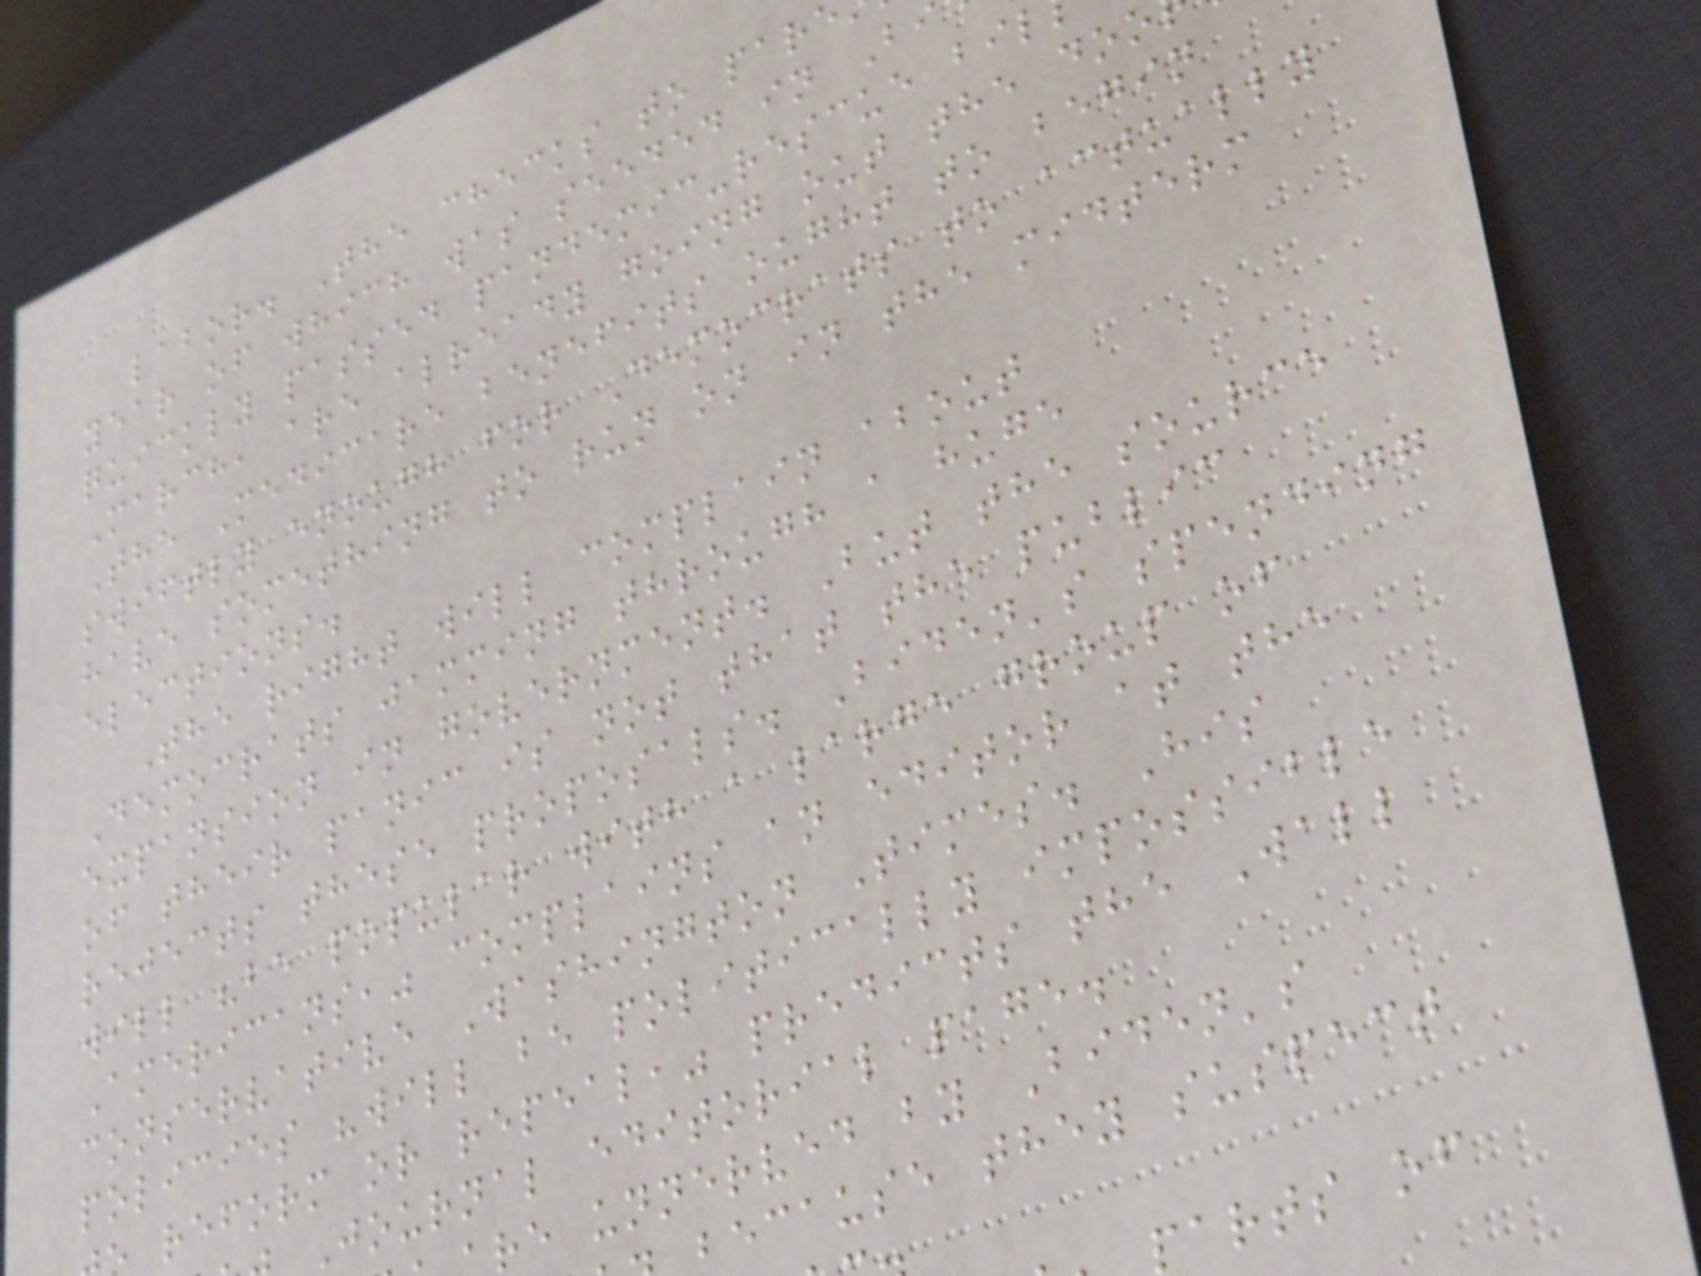labor. The checks to par
year of which was seeded in Bi
quickly passed pandemic-rescue bil
March, are already going out the doo
The Medicare benefits ought to begin
swiftly enough for Democrats to actually
have something to run on in the midterm
elections.
The right will complain about
Democrats jamming through a huge
expansion in government. But the source
of their panic is not that the public
rejects these proposals. Biden's spending
will "be popular with a large group of
Americans," complains an editor at the
conservative Washington Times. His
policies "will be politically impossible
reform or repeal," predicts the Wall
Journal editorial page.
re unnerved by Biden's
because they suspect
